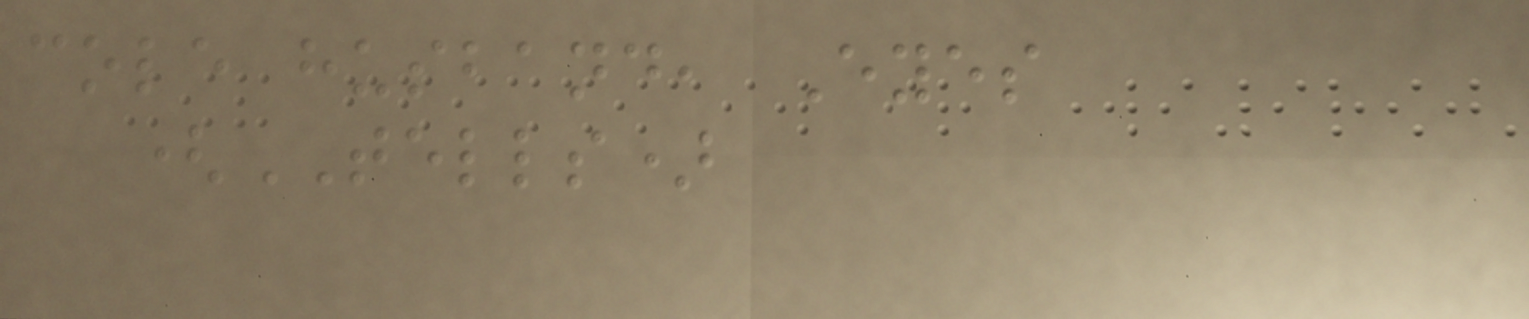cole husband, Eyes
(TELLS)
